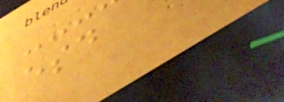esd
